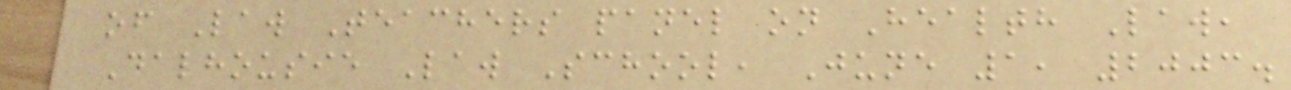of Law Teachers panel on Health Law,
Dalhousie Law School, June 1, 2003.
